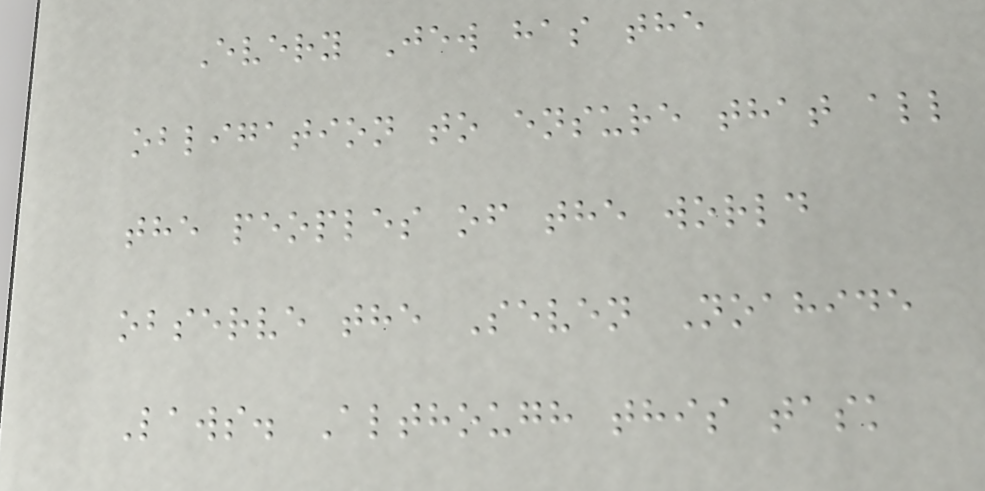Every Jew has the
obligation to ensure that all
the peoples of the world
observe the Seven Noahide
Laws. Although this task
